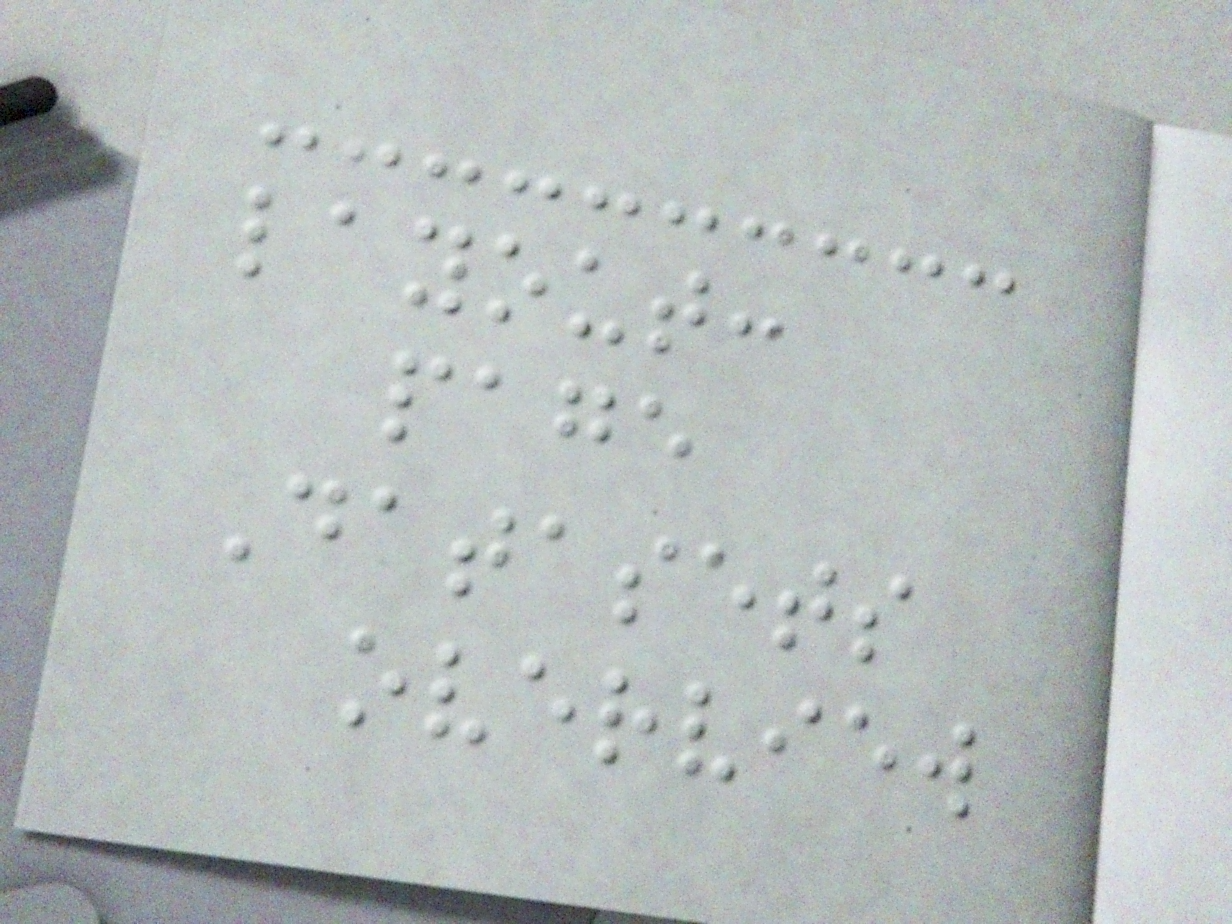layout:
page
Datasets
overview
